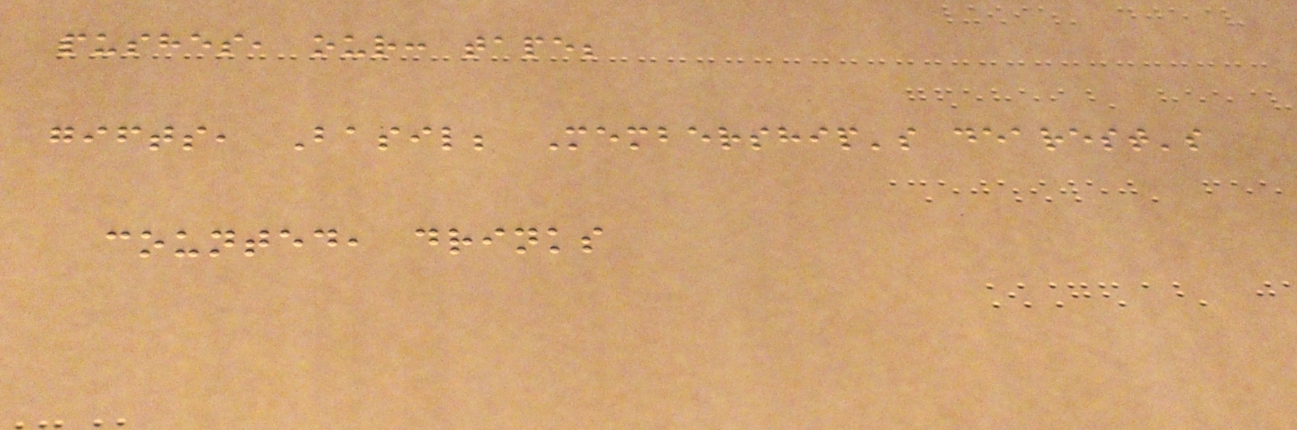pushes, our: tape;
gifts, Basil; Membership's dearest's
counted, drinks
